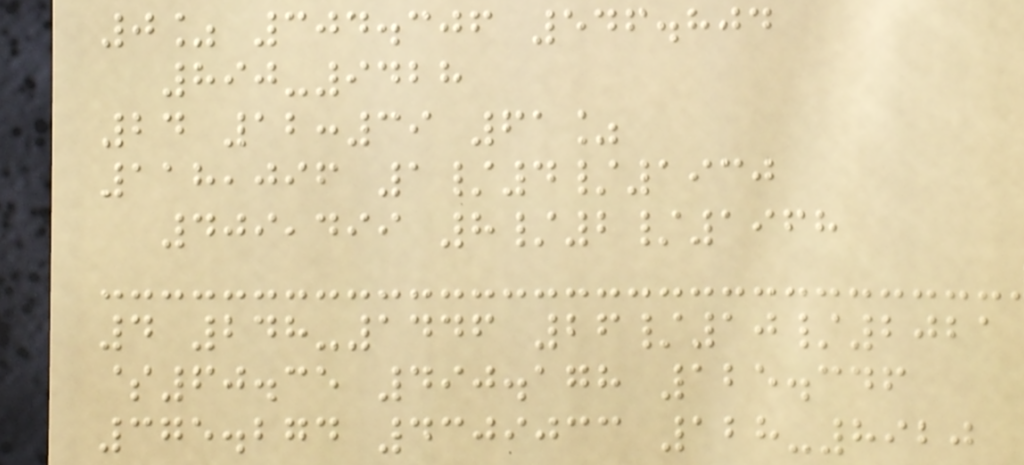0% 304.306 546.804
890-9428
24 12:39 61%
118,096 1/4/1930
409,499 8/2/1968
4 248-1446 26/10/2021
$60.35 490.178 125.346
375.274 4309033 128-8920
